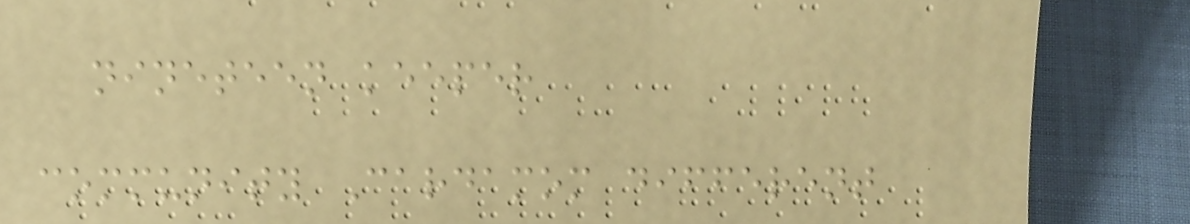nineteen keeper
community Cardamom different
